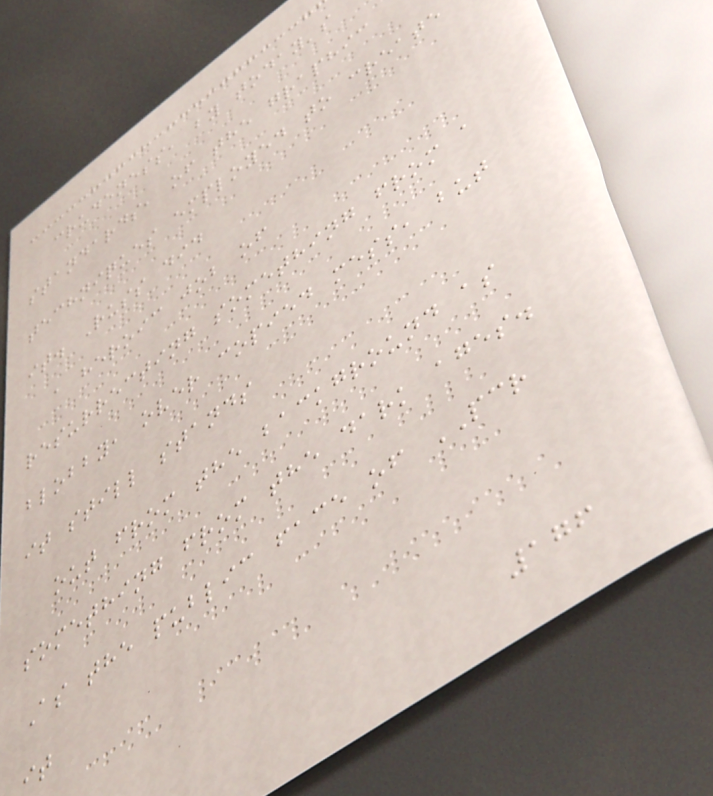crudeness, by today's
standards, of the graphic
techniques employed to create
it. Russ did
a heroic job of
resurrecting something from a
blobby, over copied mess, but
it still stands
out from the background as
something from the dark ages.
As the public face of PCR
it
176
